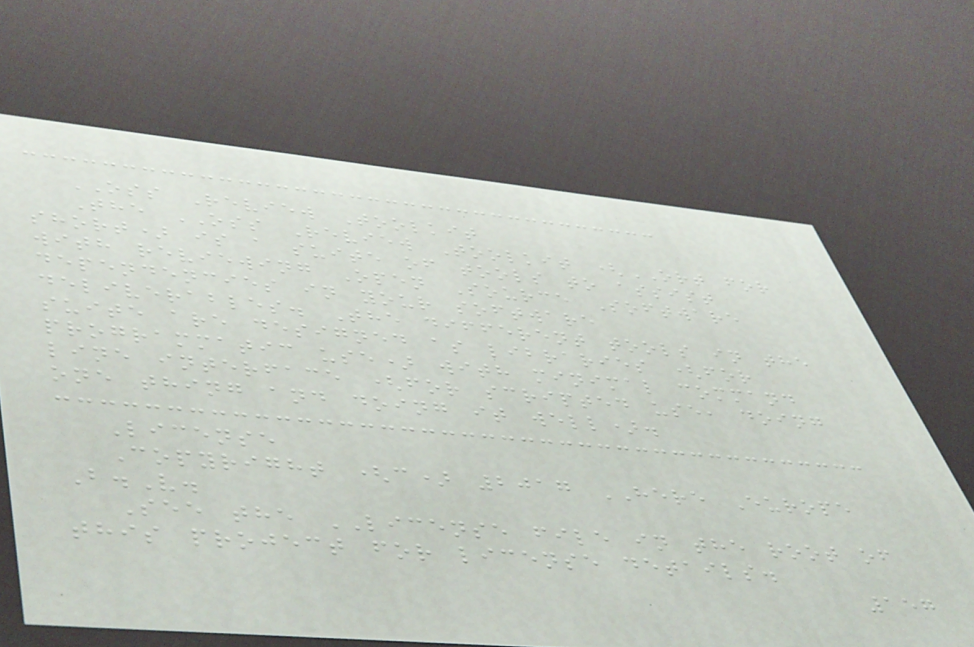OSS Review Toolkit
The OSS Review Toolkit (ORT for
short) is a suite of tools to assist
with reviewing Open Source Software
dependencies in your software
deliverables. The different tools in the
suite are designed as libraries (for
programmatic use) with minimal command
line interface (for scripted use, doing
one thing and doing it well).
License
Copyright (c) 2017 HERE Europe
B.V.
See the LICENSE file in the root of
this project for license details.
157
